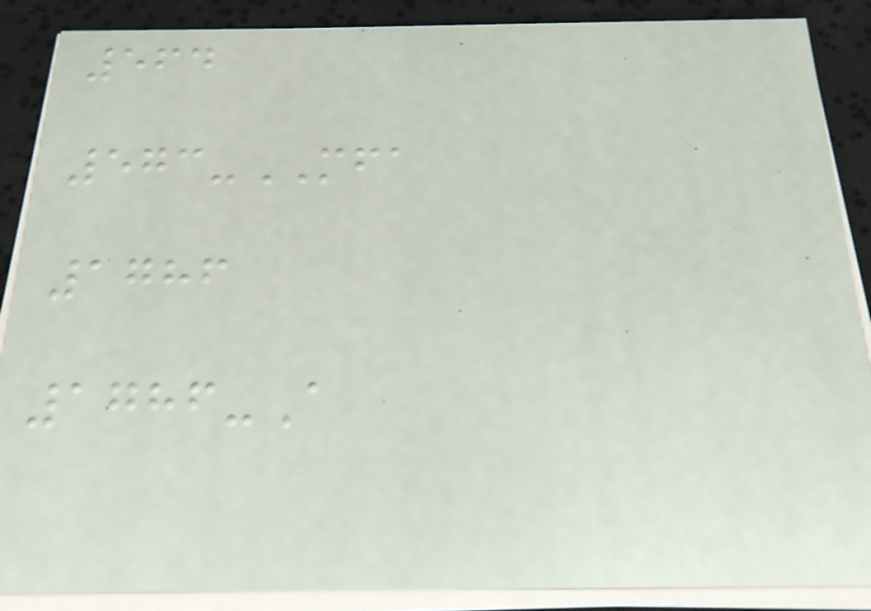564
573-MFA
1786
1786-A
